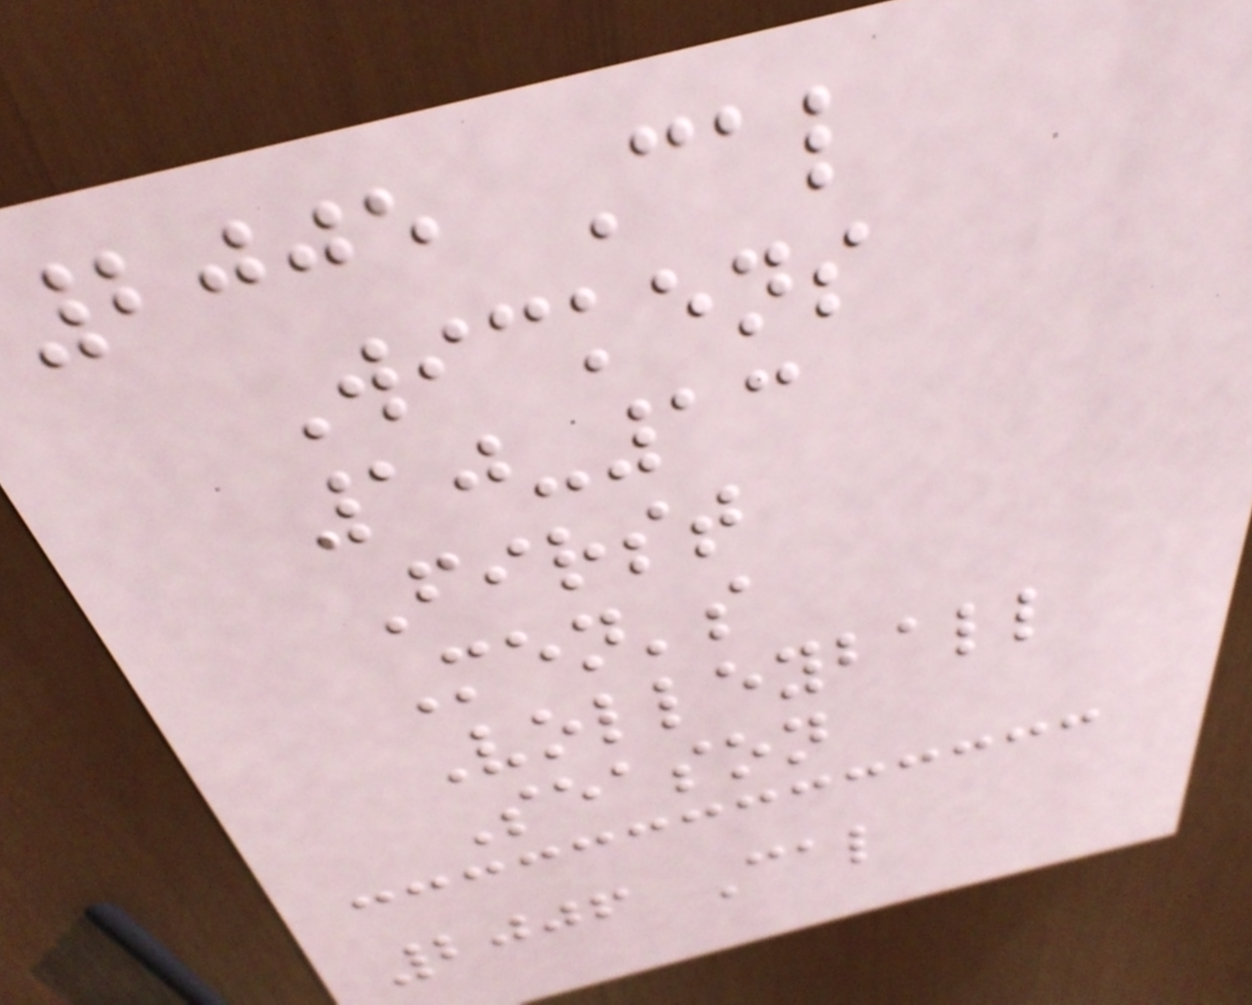2005 Cal
Wickens
10-13
First
Men's
Volleyball
Season
2006 Cal
